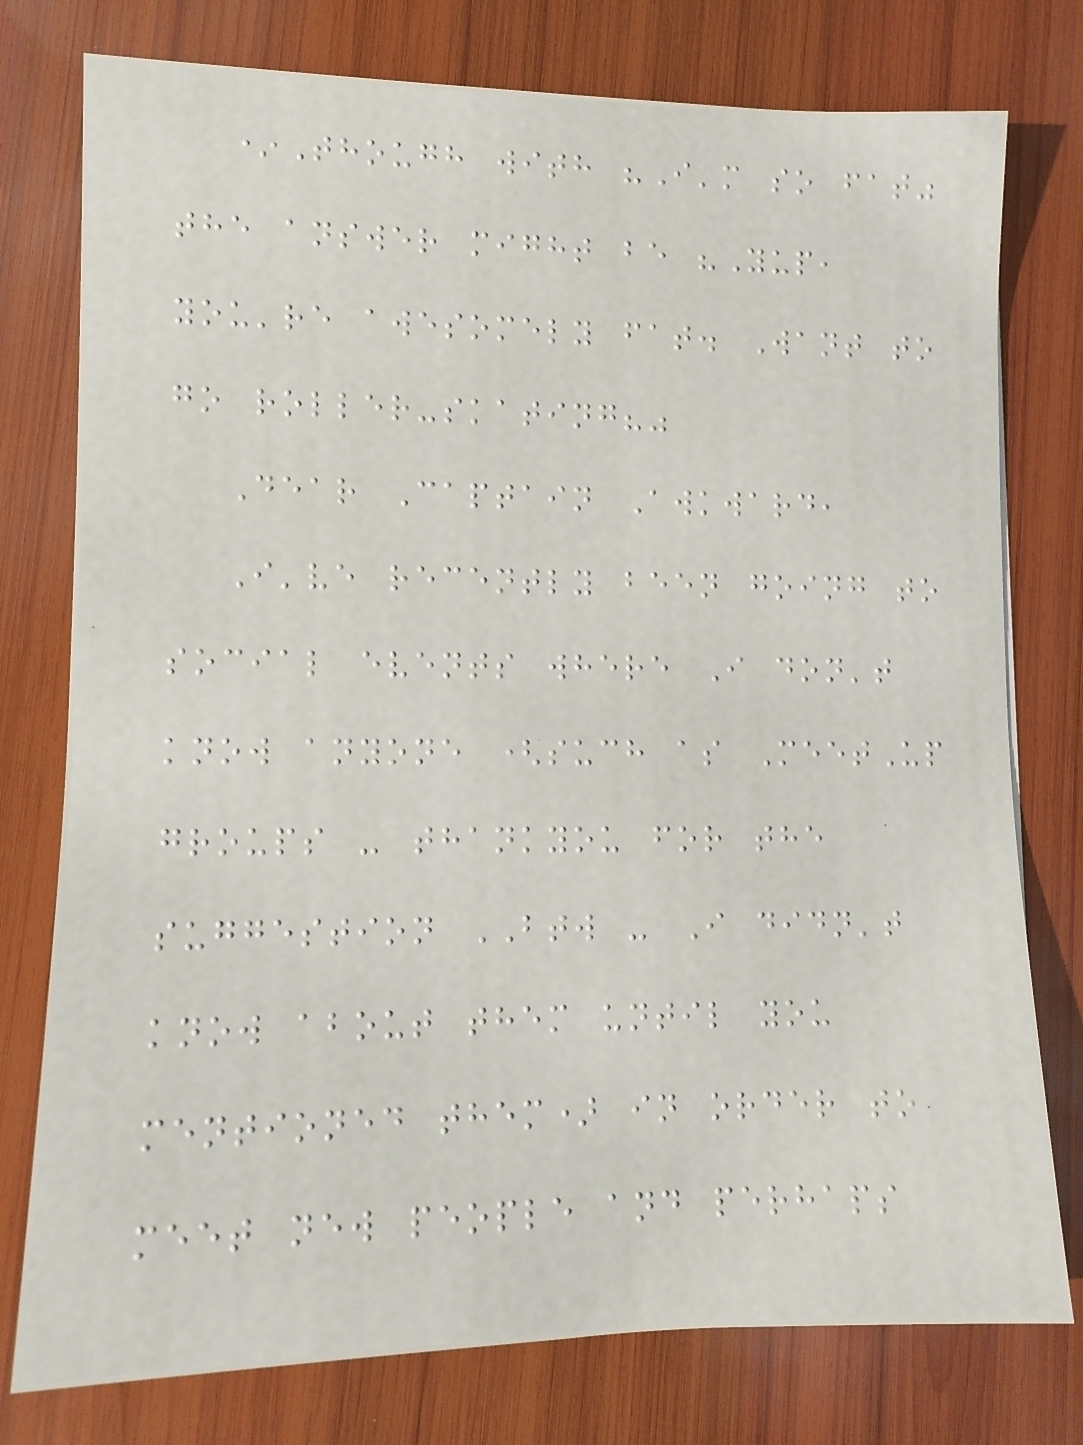*Though with "I'm so fat"
the answer might be "Yup,
you're awesomely fat. Want to
go roller-skating?"
Dear Captain Awkward,
I've recently been going to
social events where I don't
know anyone (such as MeetUp
groups - thankyou for the
suggestion BTW - I didn't
know about them until you
mentioned them) in order to
meet new people and perhaps
